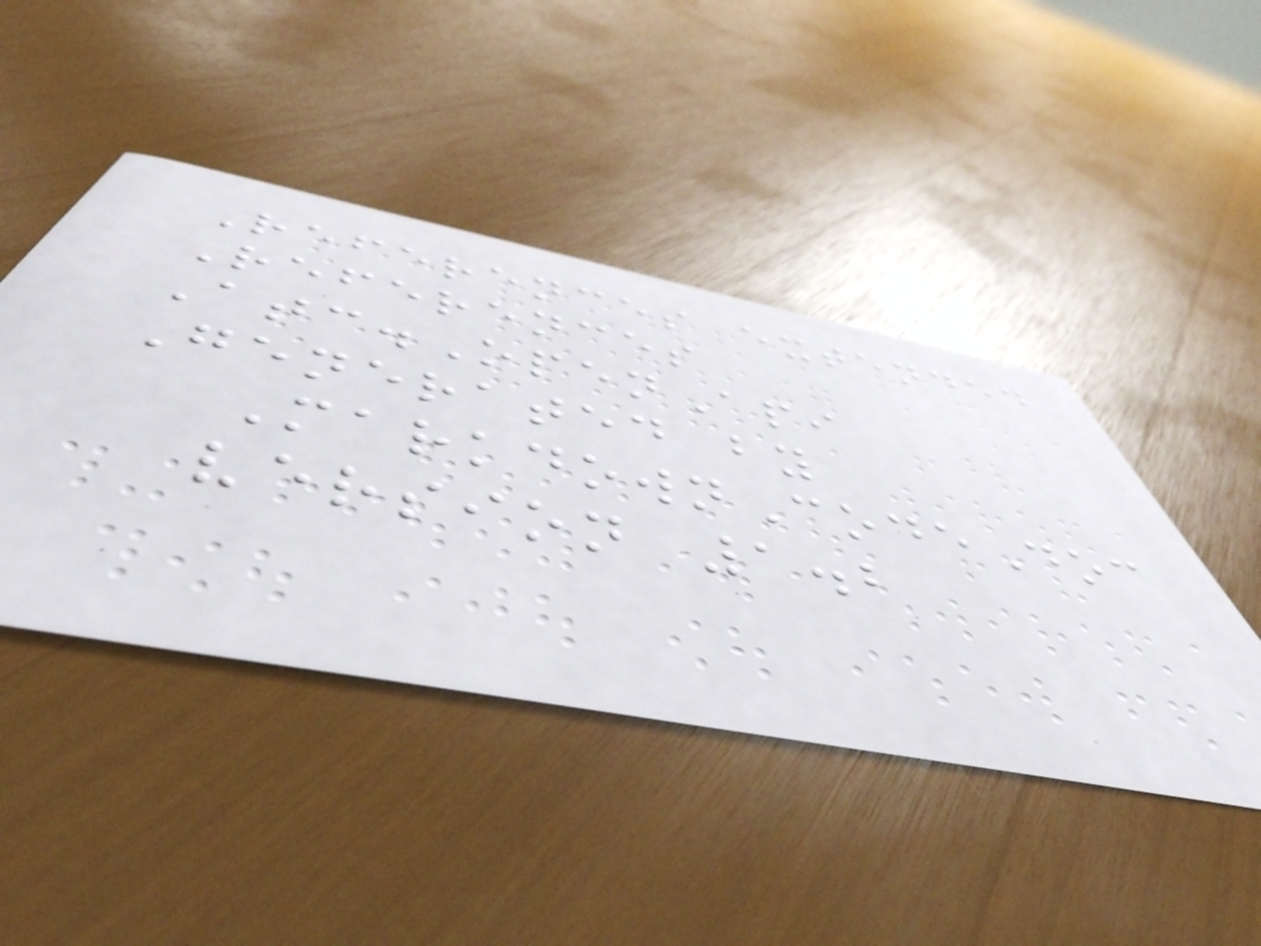References extended
References
Atc.OpenApi
Generated by
MarkdownCodeDoc
version 1.2
